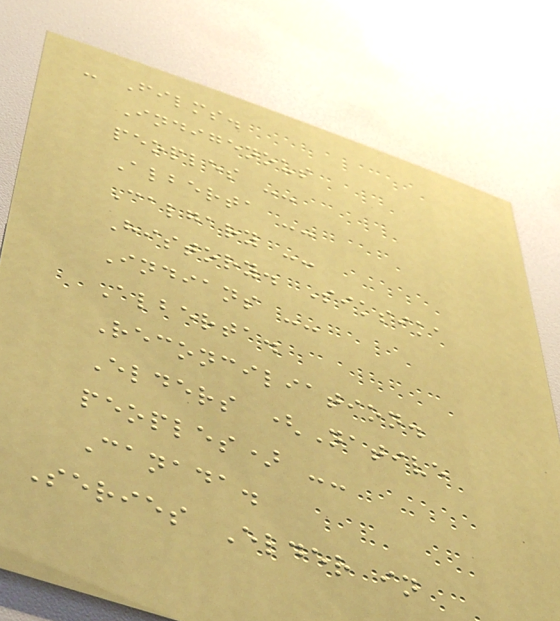- Films.
Indigenous
peoples --
Alberta --
Calgary --
History. Siksika
Indians --
Alberta.
Reconciliation.
Elders (Native
peoples) --
Canada.
Series Elder in
